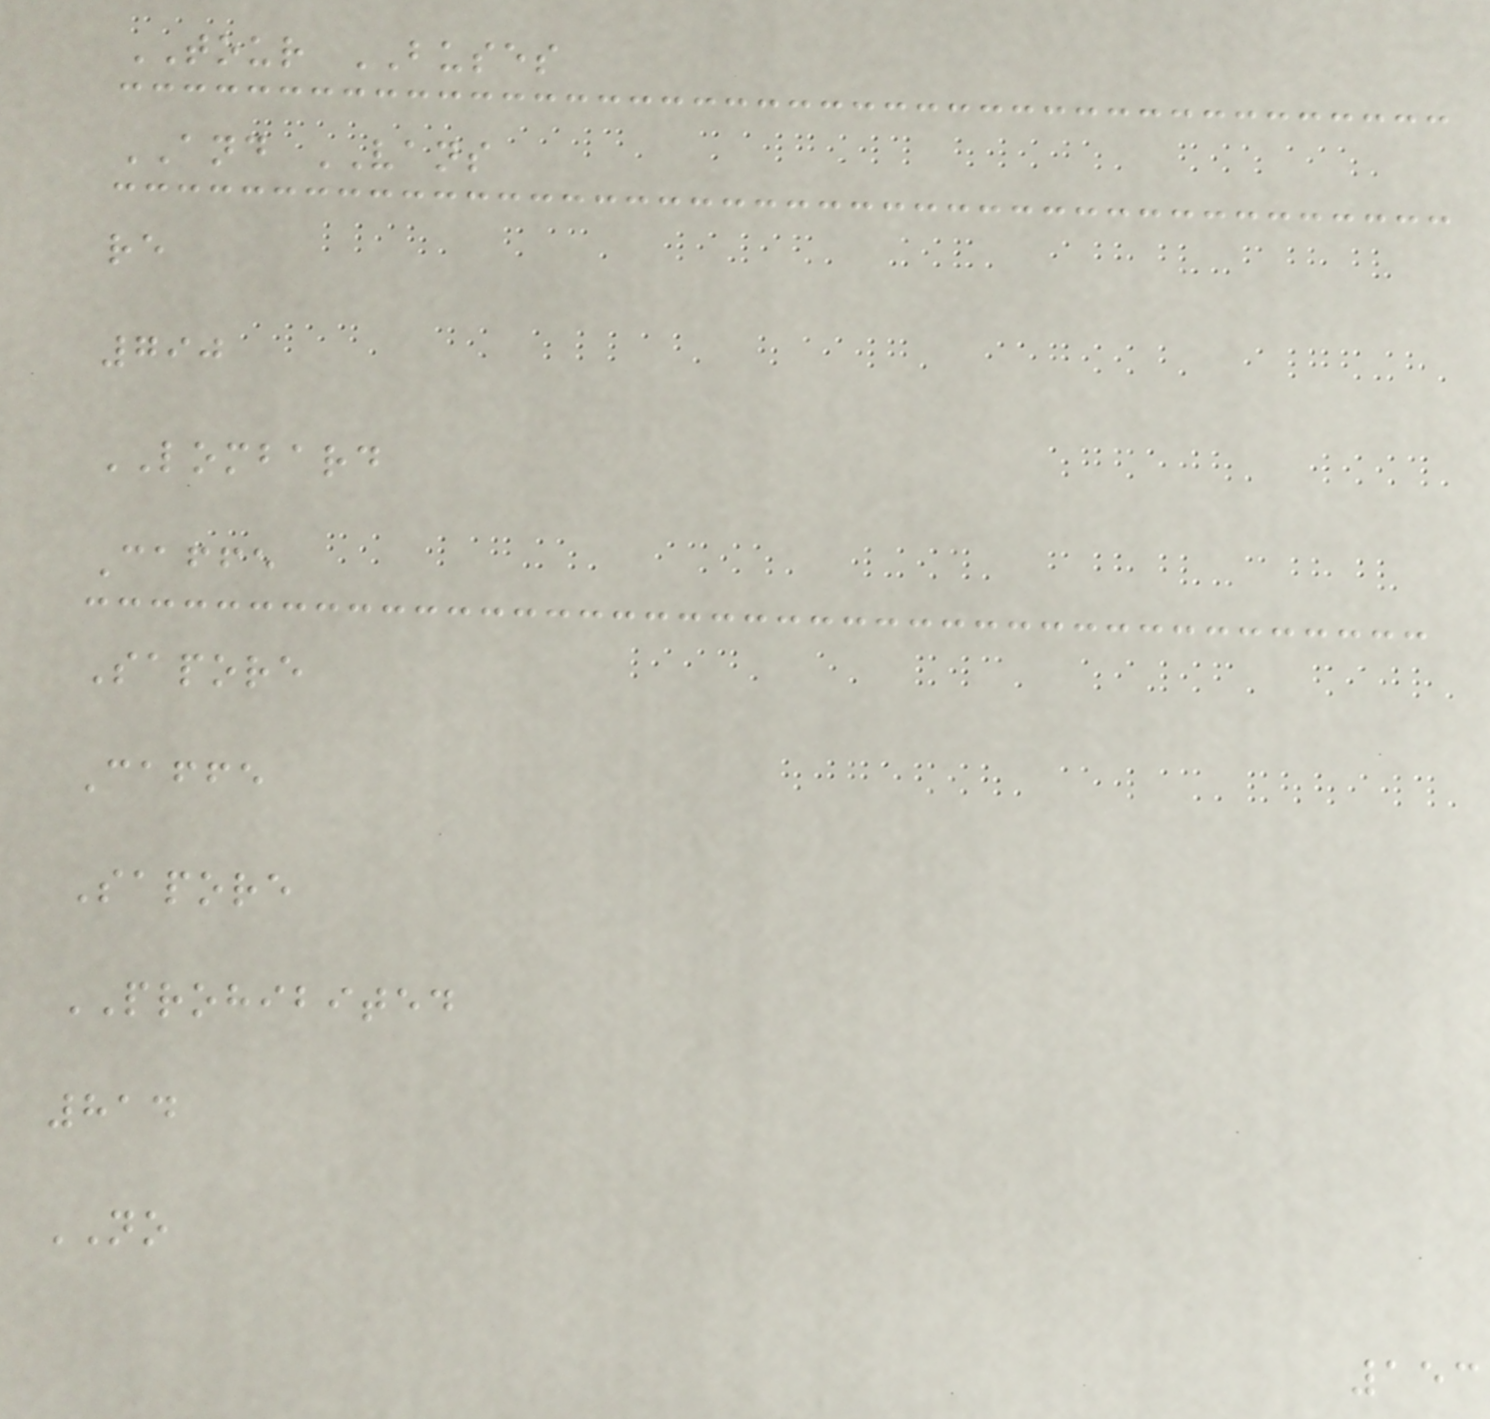TOUR BUSES
AND VANS
re
790
LOMBARD
Caffe
Sapore
Caffe
Sapore
PROHIBITED
814
NO
153
